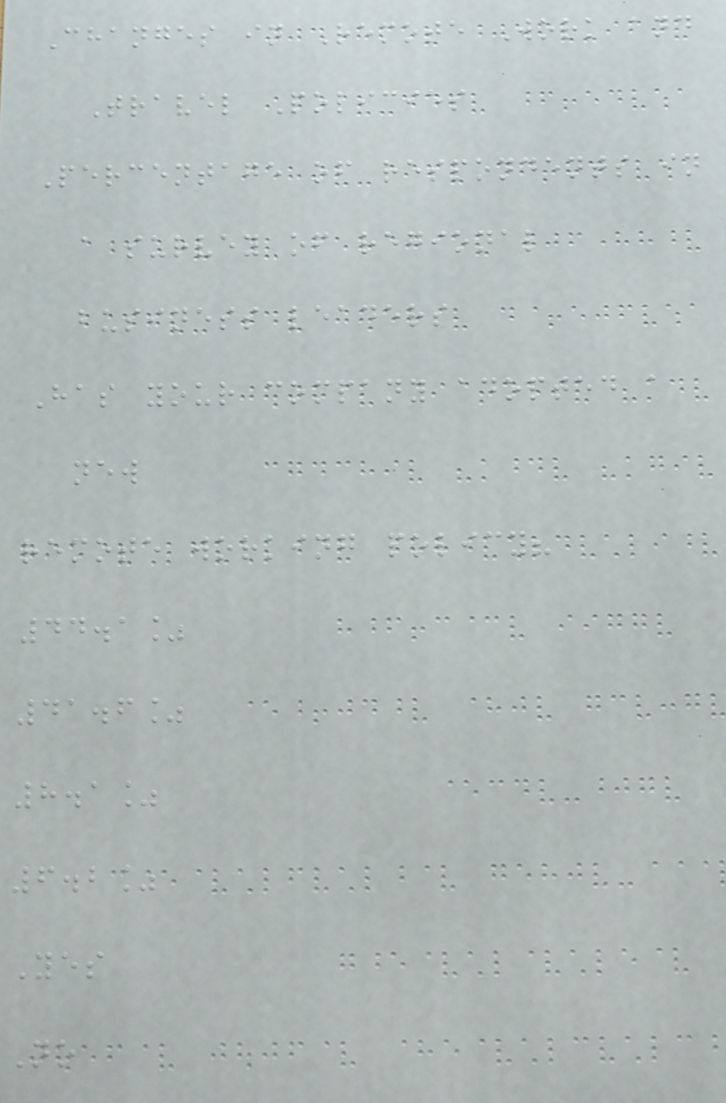Changes in Remote Work and
Travel Policies
Percentage of respondents in
a survey of regional
business leaders
Has your company adopted a
new
remote working policy?
44.1%
41.6%
8.1%
6.2%
Yes
No
